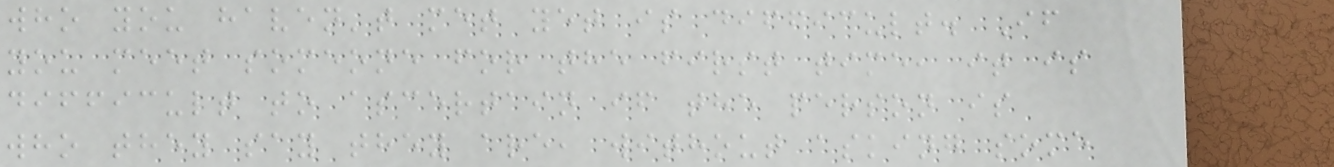who you haven't met yet is difficult. If
you meet someone for the first time, it is
difficult to ascertain if the person is
who they say they are, without asking some
